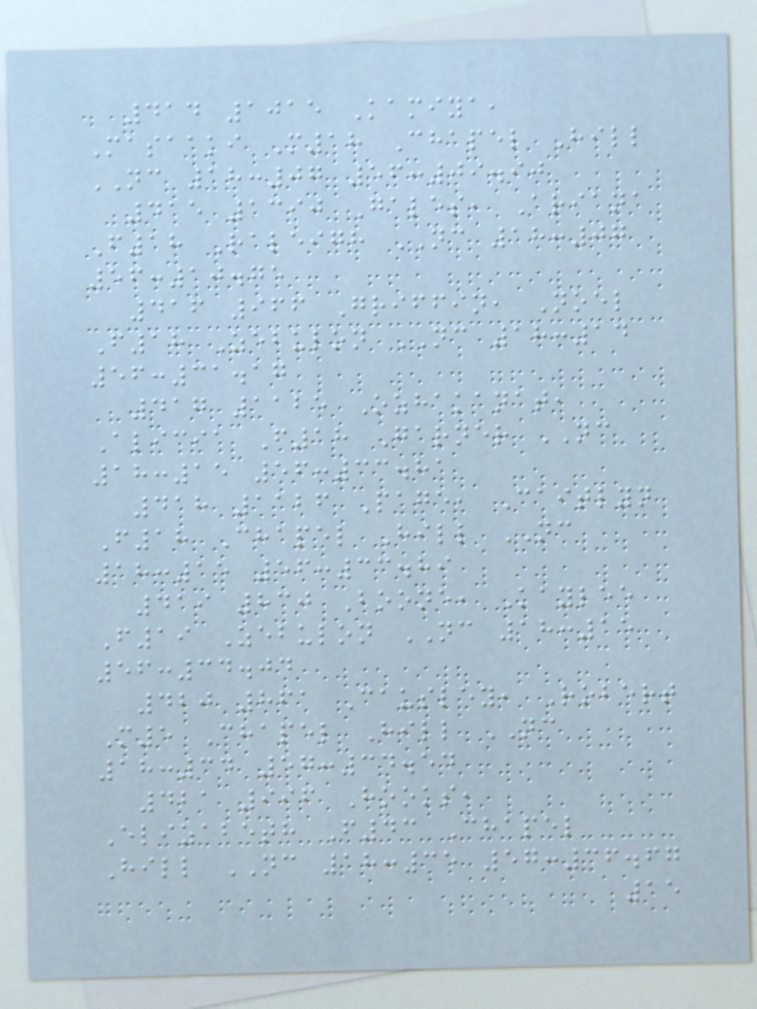414 1015 Kamiya,
Masaaki M18 Chapel Hill
NC 18:07 56:09.90
415 1390 Gales, Ariana
F18 Raleigh NC 18:07
56:10.75
416 966 Griffin, Noel
F18 Zebulon NC 18:14
56:31.17
417 1125 Ozhakanat,
Alicia F18 Garner NC
18:15 56:33.81
418 1126 Page, Caitlyn
F18 Chapel Hill NC
18:15 56:33.89
419 830 Boone, Kaylee
F19 Zebulon NC 18:15
56:34.04
420 861 Causley, Robert
M5 Chapel Hill NC
18:34 57:34.54
421 996 Hooks,
Elizabeth F43 Chapel
Hill NC 18:35 57:36.67
15
